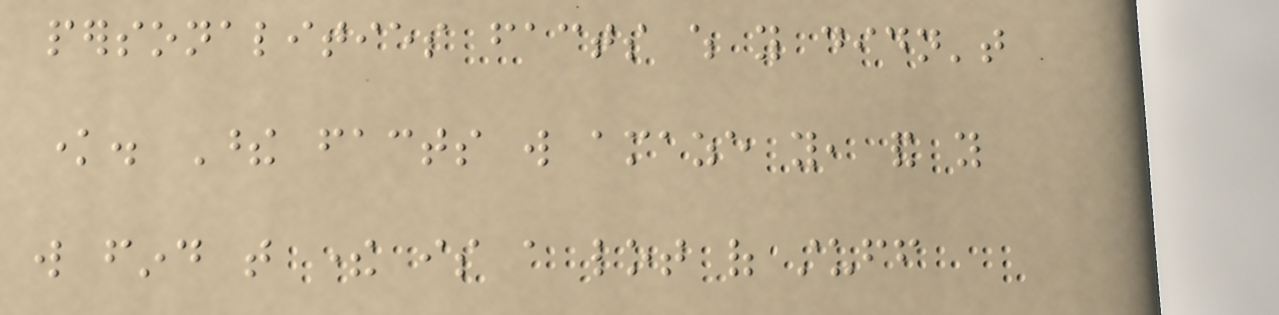personalities facts which you didn't
know. These facts will amaze you, and you
will find that there is a lot of stuff
